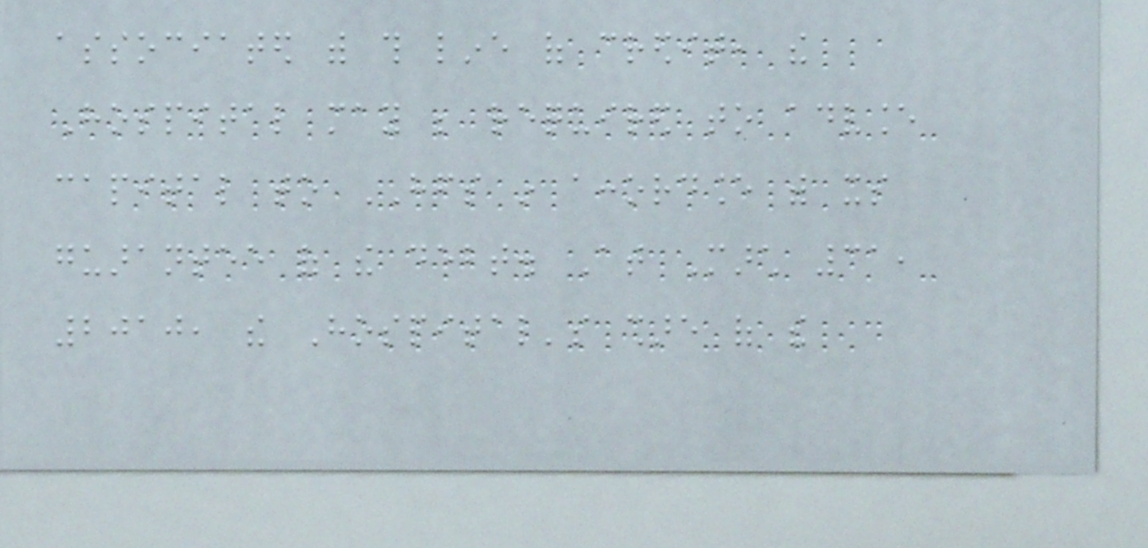associated with this line of credit, the
Hospital may be required to advance
capital to HFS in accordance with its
guarantee of the debt. At March 31,
2010, the Hospital's share of the
